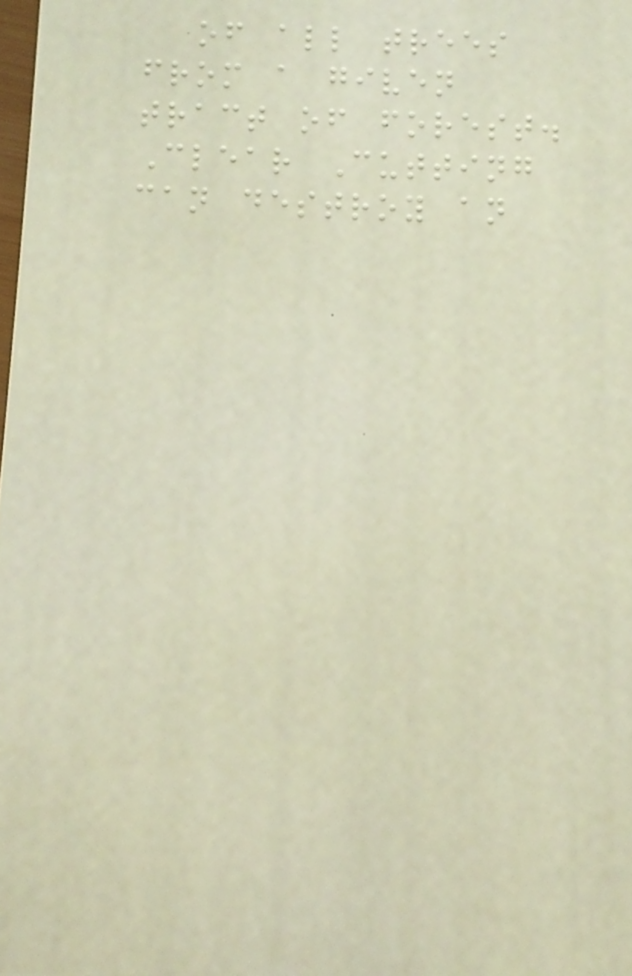of all trees
from a given
tract of forest.
Clear Cutting
can destroy an
